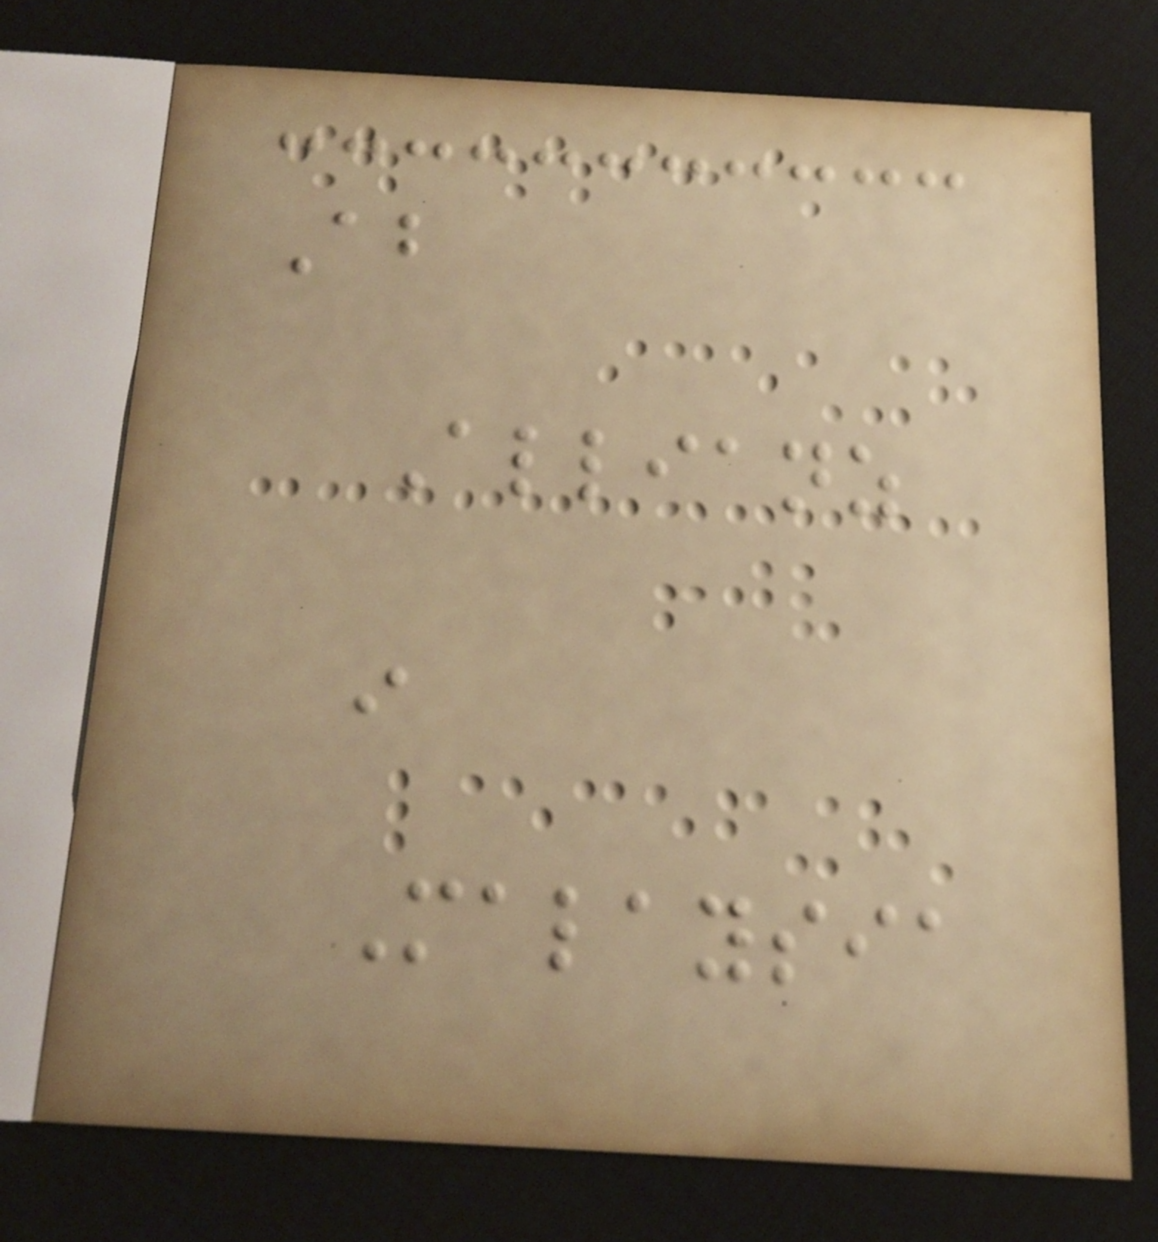About
Allianz
in
Malaysia
